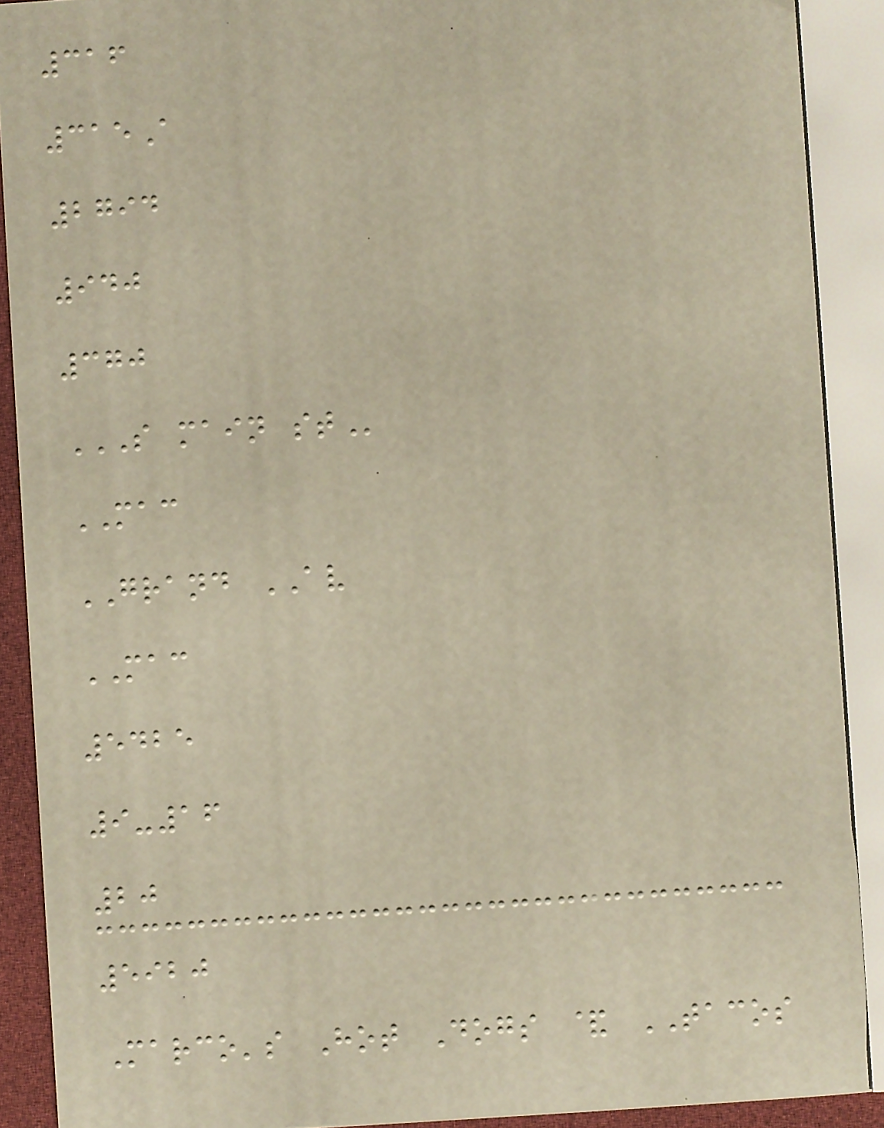316
315A
2794
940
370
S MAIN ST
MAC
GRAND AV
MAC
5425
9-16
20
5920
Marco's Hot Dogs & TACOS
